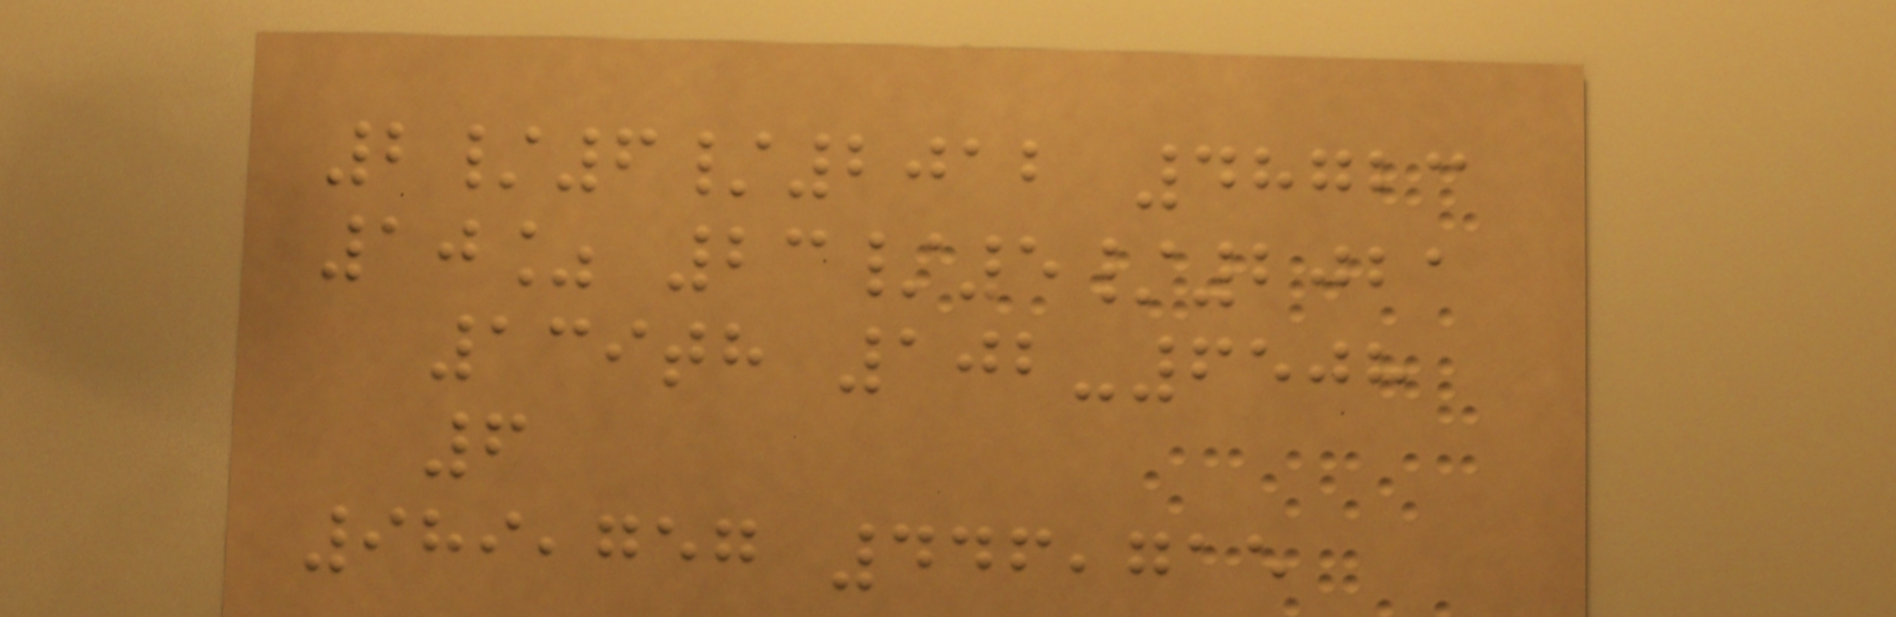2/6/2012 48723
10% 23/5/2021
139th 102-6508
6
989,757 446,715
